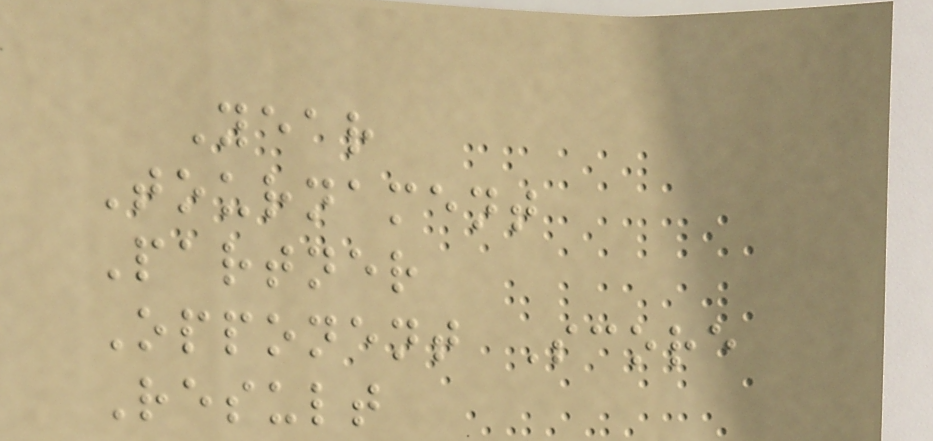Year
Tournament
Partner
Opponent Score
Result
